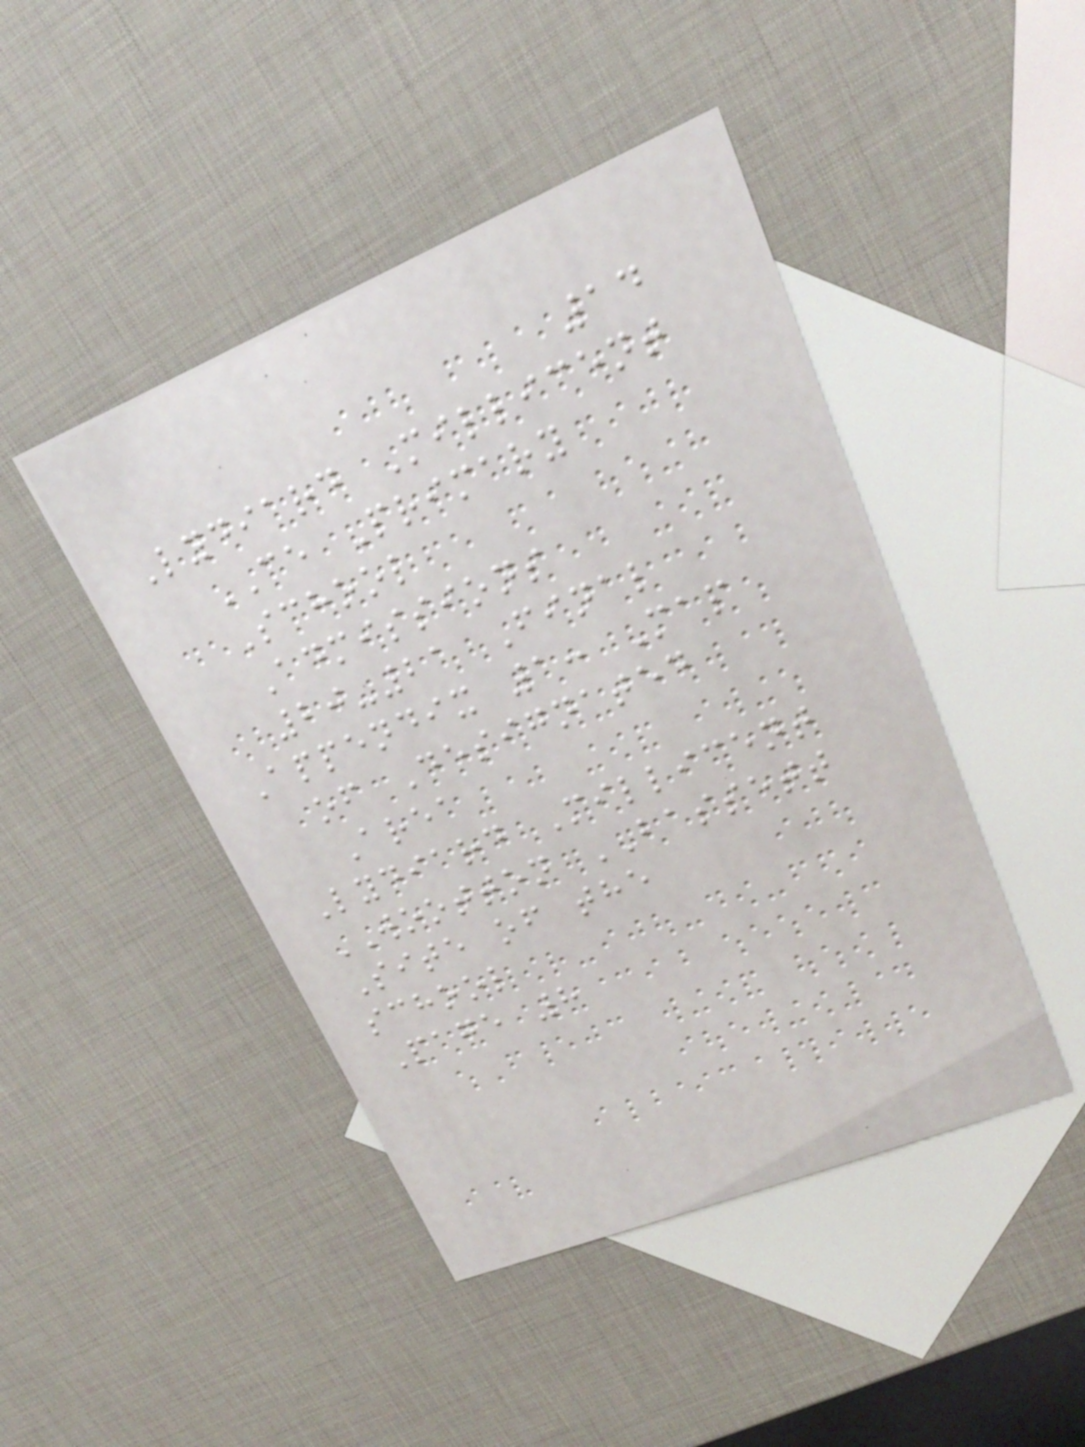14
Lydiard Millicent
CE Primary
School
Admissions
20-21 Final
Appendix 1: Map
of Designated
Area
Lydiard Millicent
WOOTTON BASSETT
Site of the
school
Page 8
